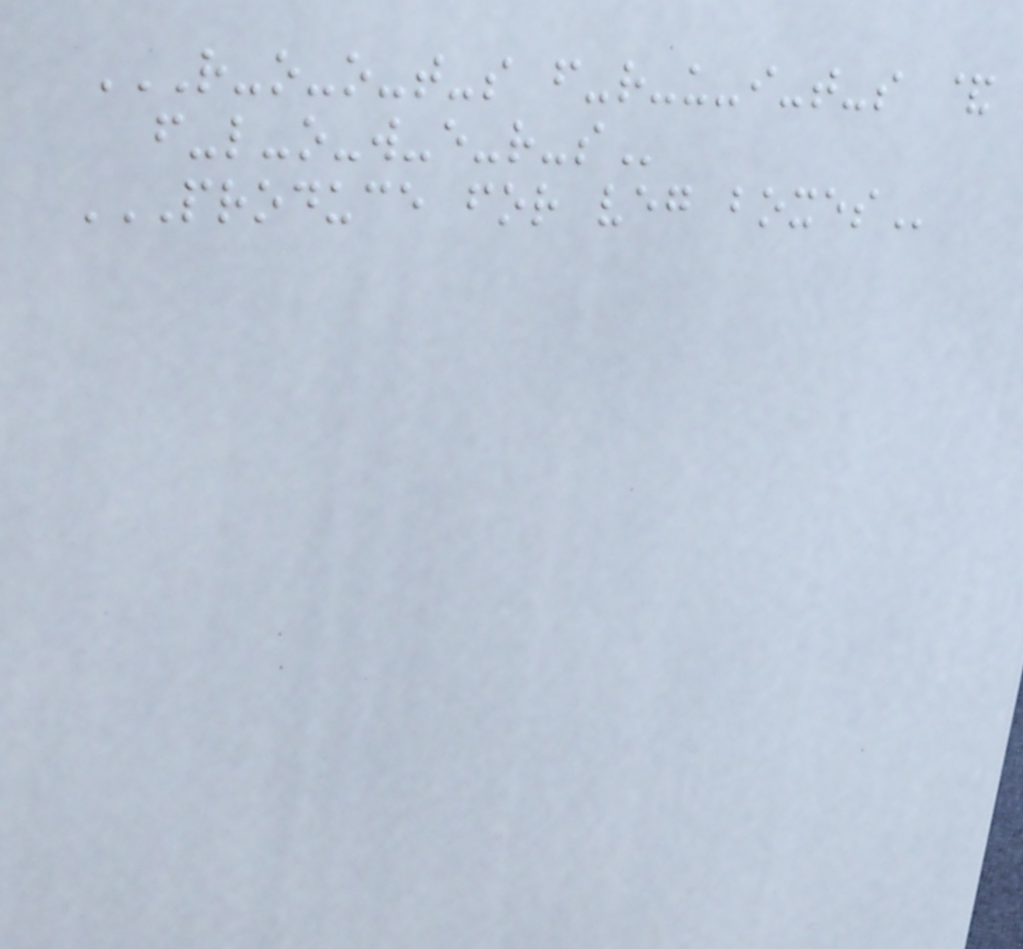R-O-O-T-S F-R-U-I-T-S &
F-L-O-W-E-R-S
PRODUCE FOR VEG BOXES
